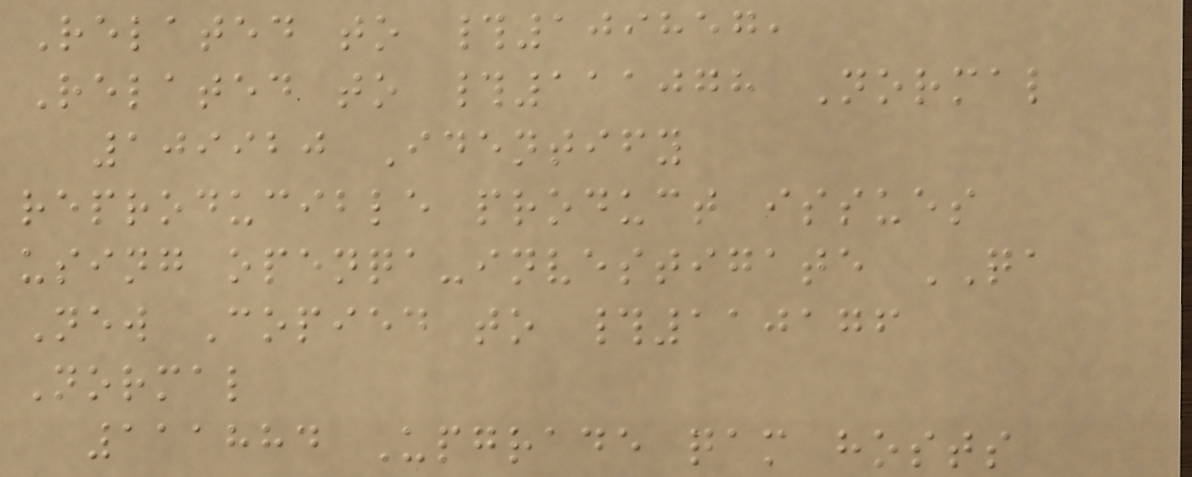Related to #109857,
Related to #111078 Normal
109920 Identify
reproducible product issues
using openqa-investigate QA
New Copied to #110176
Normal
111884 Upgrade qam hosts
